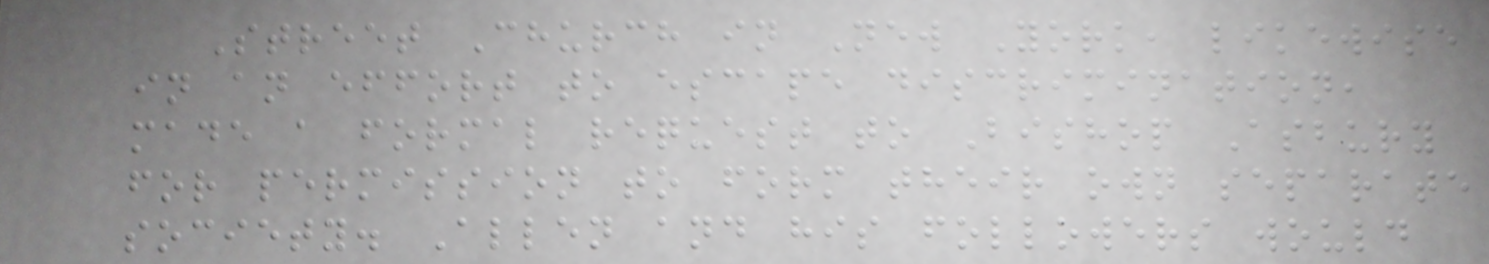Street Church in New York, likewise
in an effort to escape discrimination,
made a formal request to Bishop Asbury
for permission to form their own separate
society. Allen and his followers would
